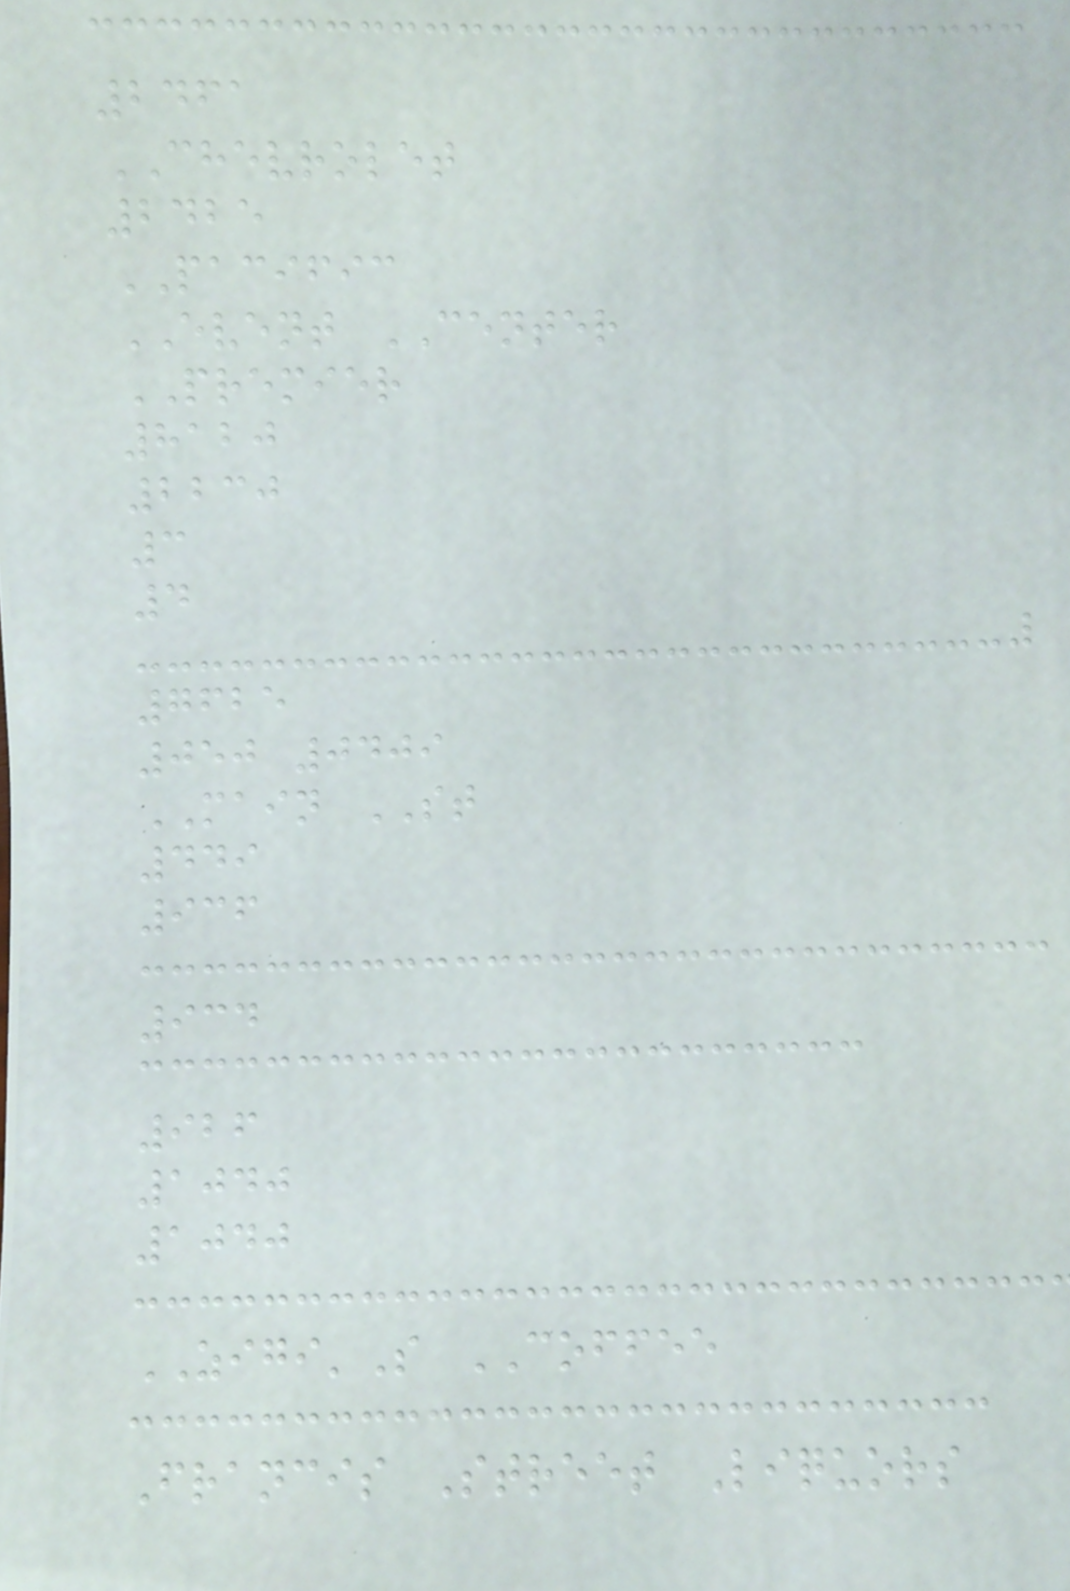2461
CHEVROLET
2425
PACIFIC
EVENT CENTER
PREMIER
8120
2230
3
4
7625
050 0409
MAIN ST
449
936
934
926
1040
1040
ZIGI'S COFFEE
Francis Street Liquors
